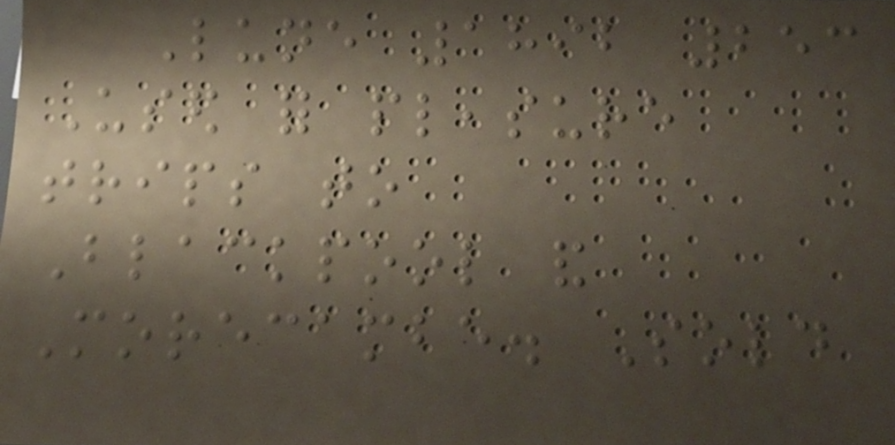Lune 1892 253
Used for pleasure
trips to
Blackpool and
Morecambe. Sold
